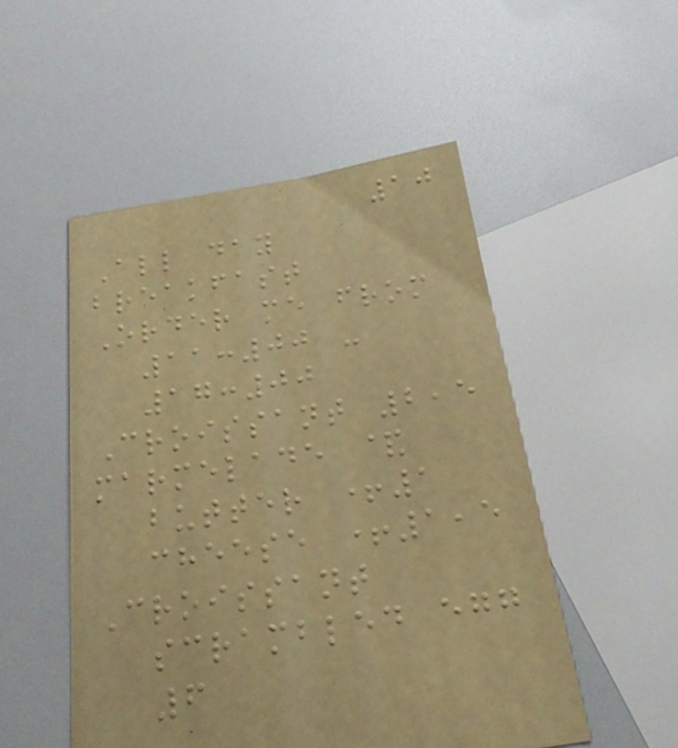10
All day
breakfast
Order me from
11:00 -
17:00
Croissant 2,5
marmelade &
butter +1
cheese +1,5
Croissant
scrambled egg
6
